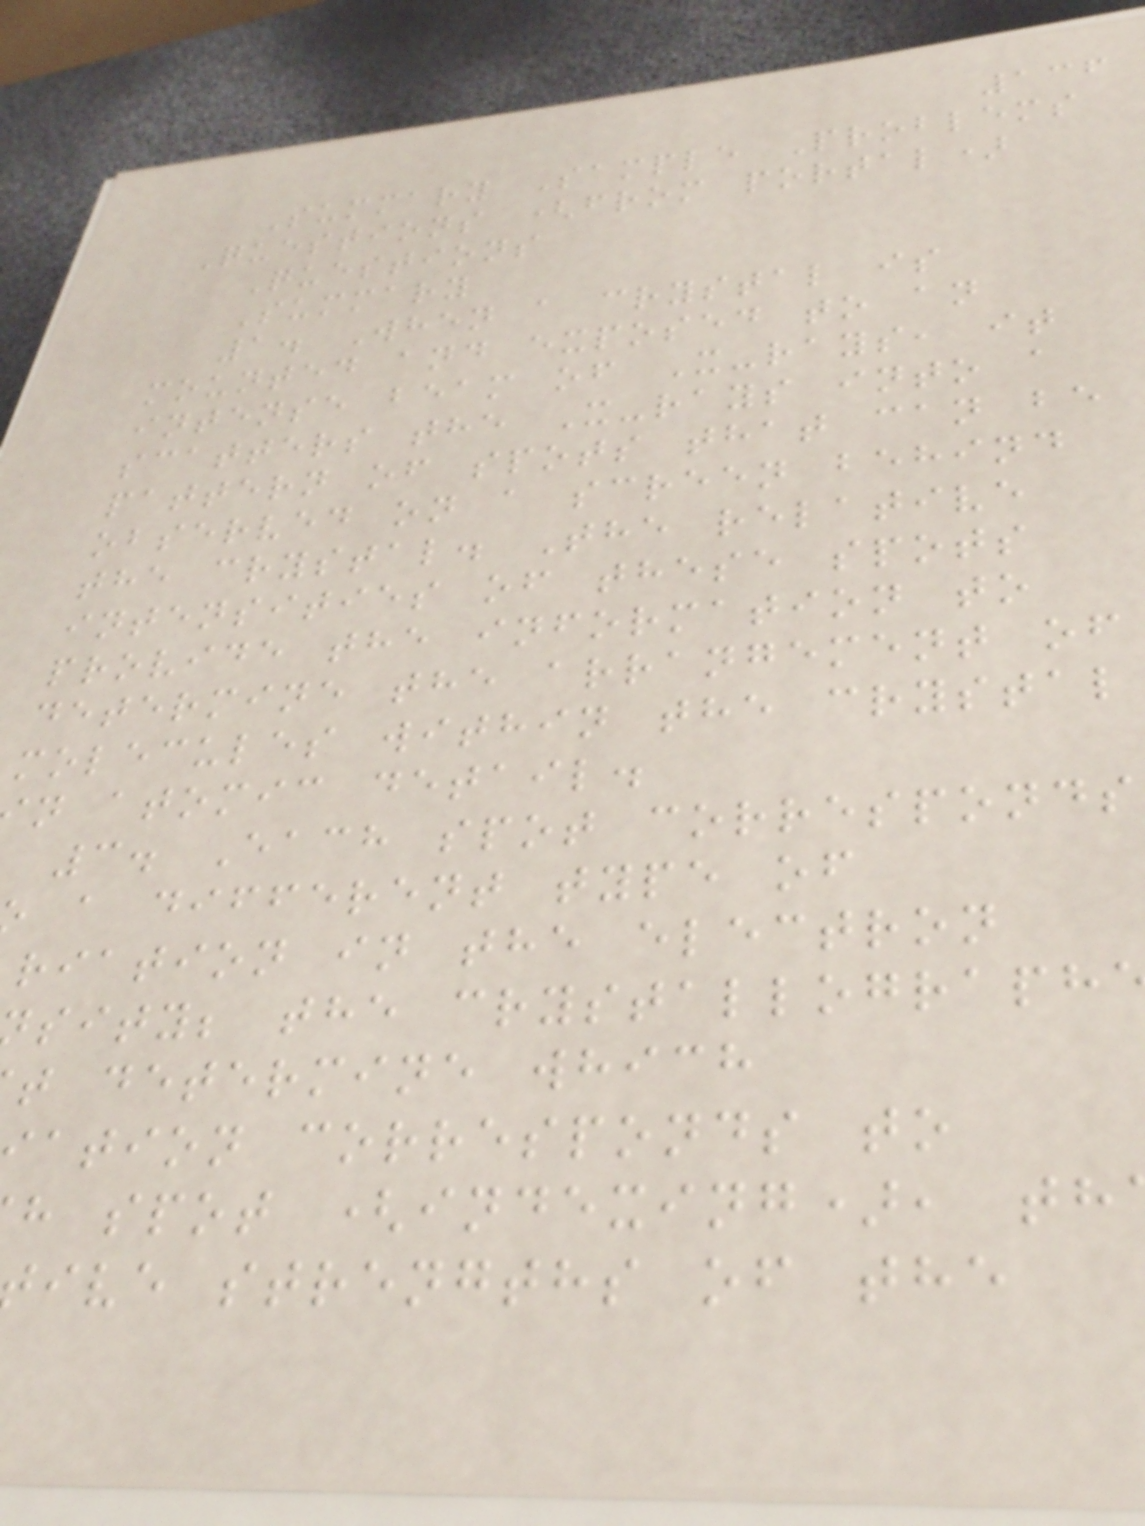136
Summary Sample Problems
Questions (from portal)
Questions
Summary
1. When a crystal is
mounted and exposed to an
intense beam of X-rays, it
scatters the X-rays into a
pattern of spots that can be
observed on a screen behind
the crystal. The relative
intensities of these spots
provide the information to
determine the arrangement of
molecules within the crystal
n atomic detail.
3. Each spot corresponds
a different type of
riation in the electron
sity; the crystallograph
t determine which
ation corresponds to
h spot (indexing), th
ive strengths of the
